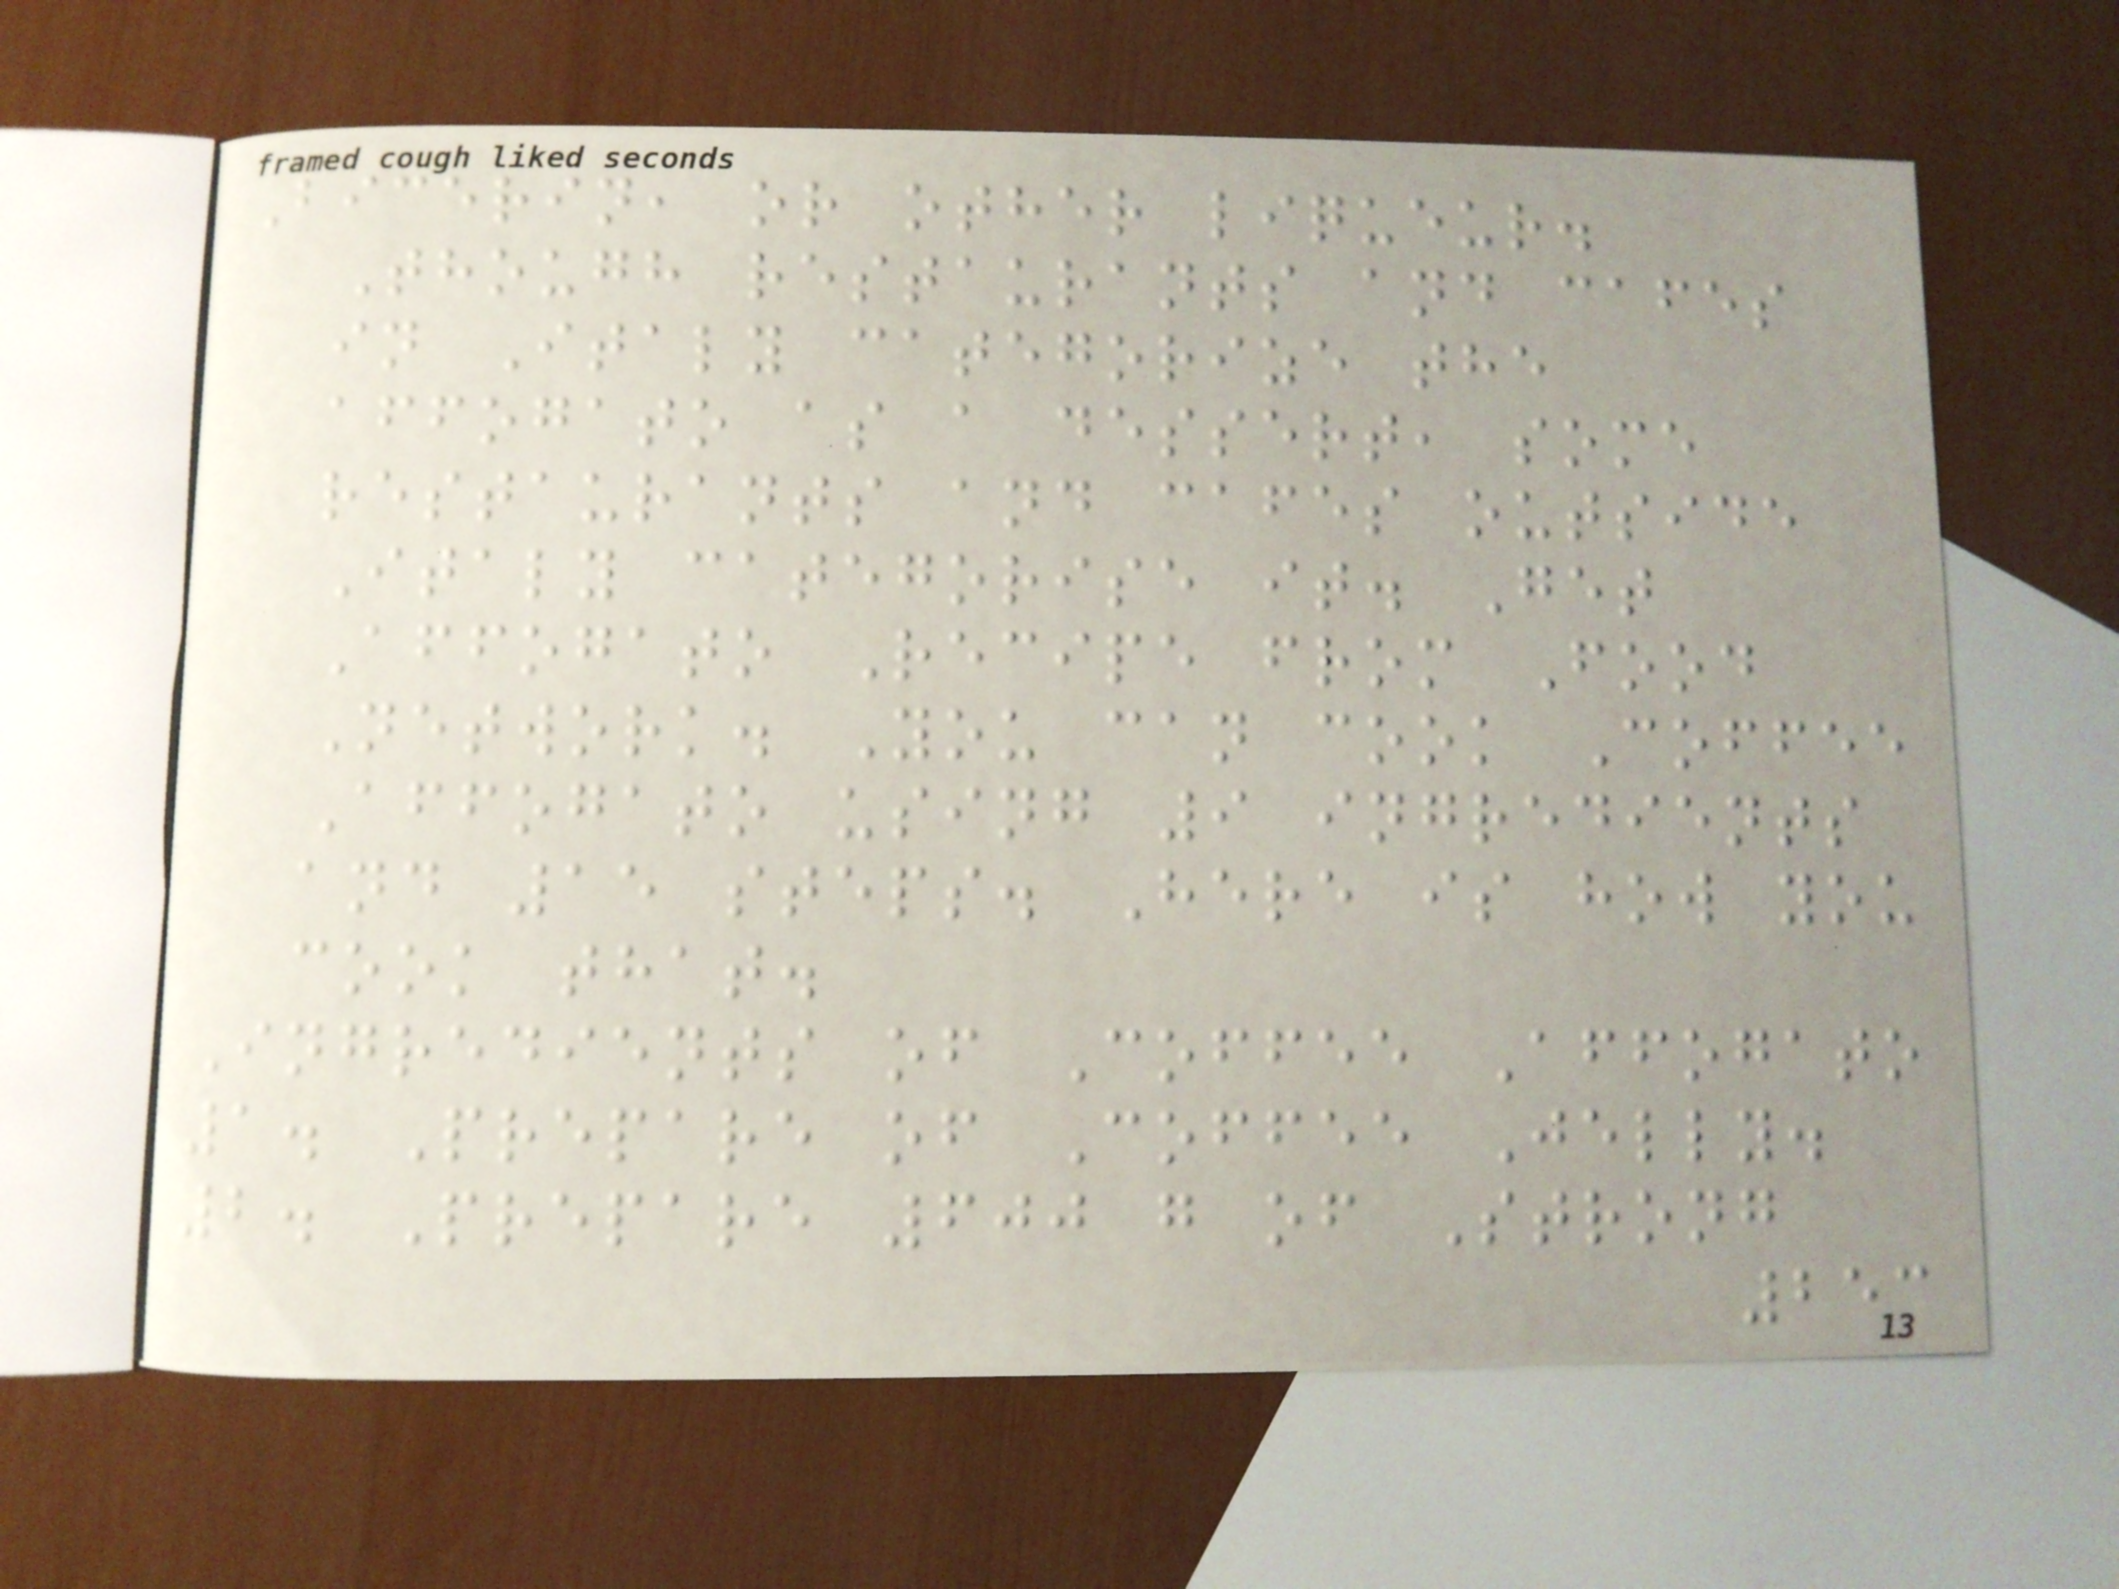Bicerin, or other liqueur.
Though restaurants and cafes
in Italy categorize the
affogato as a dessert, some
restaurants and cafes outside
Italy categorise it. Get
Affogato Recipe from Food
Network. You can cook Coffee
Affogato using 9 ingredients
and 15 steps. Here is how you
cook that.
Ingredients of Coffee Affogato
1. Prepare of Coffee Jelly.
2. Prepare 600 g of Strong
253
